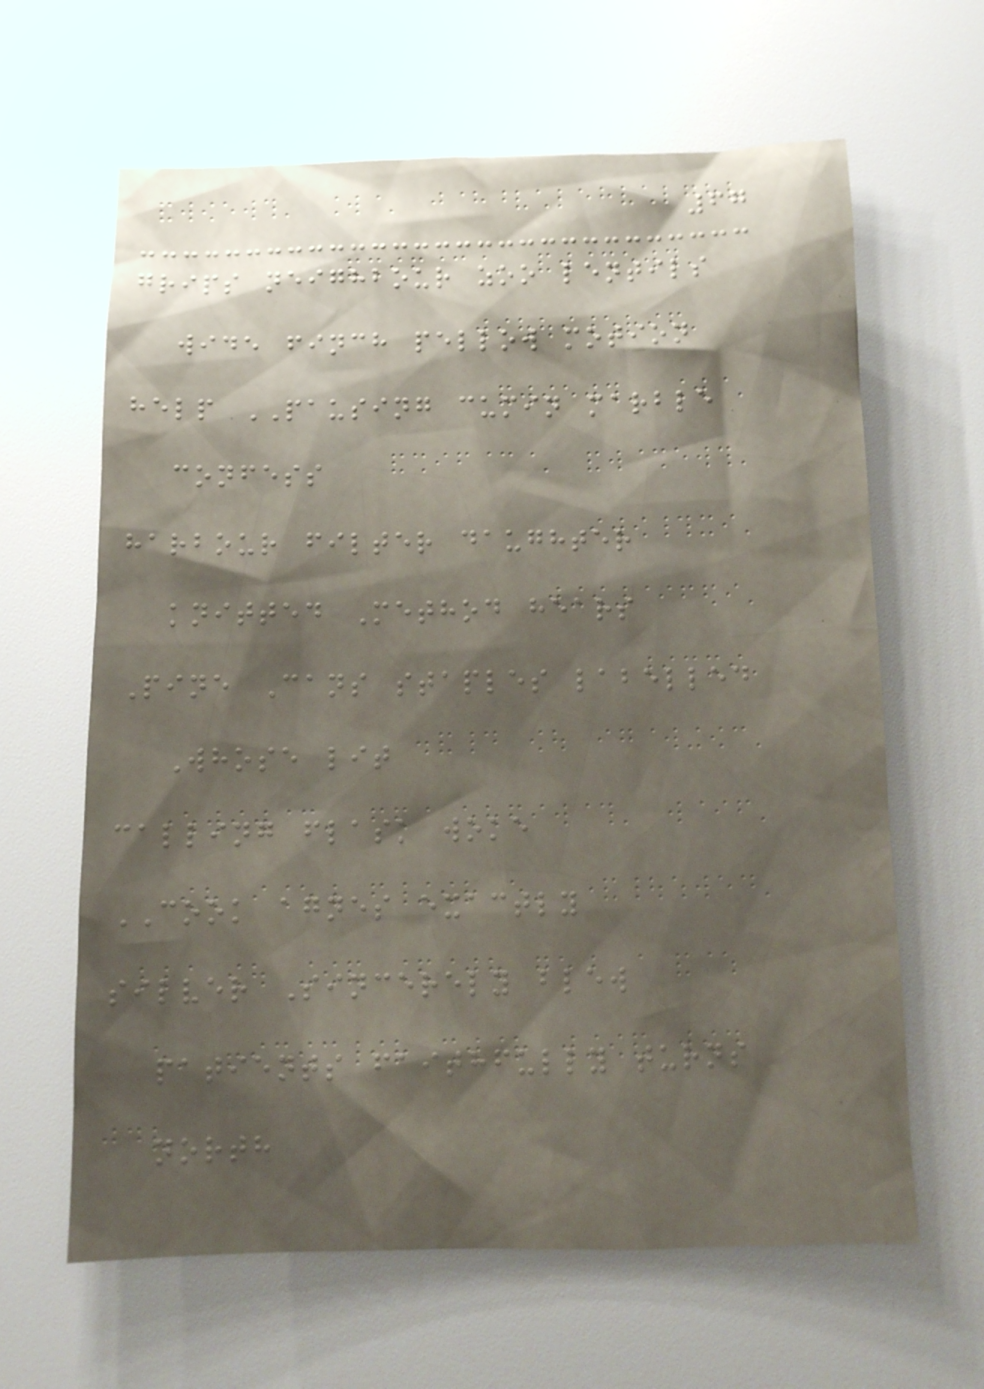67
grips neighbour zoo lentils
wide finch pellow motion
help PAUSING cumin marble
confess
harbour filter daughter
knitted Method hears
Pine Cans staples labelled
Whose lit
calling flask woke
COOK agnes exactly
silver Sincerely blew
patients faithfully turns
north
